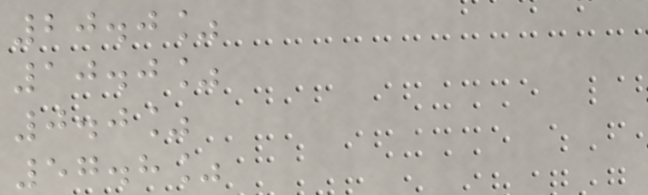20.0%
10.0%
0.0%
57.8%
